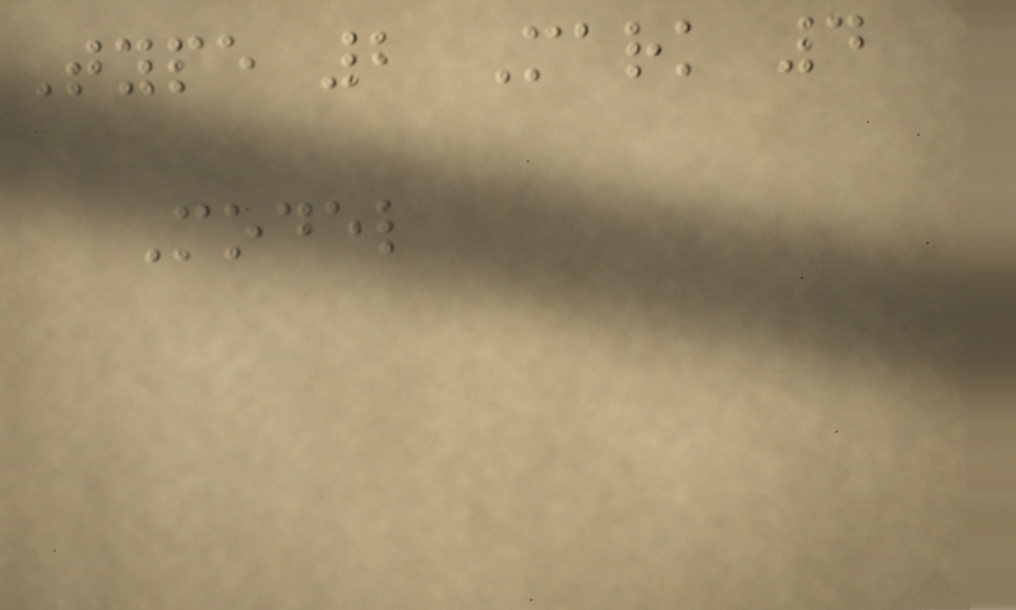Type 2 Mark 4
Model
